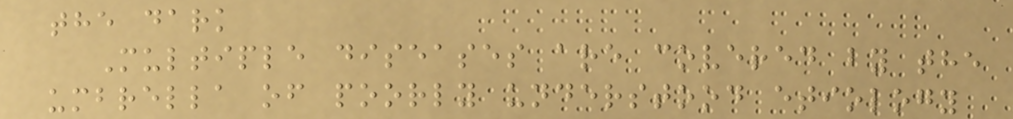the dark
Multiple diseases are covered by the
umbrella of poorly understood etiology
